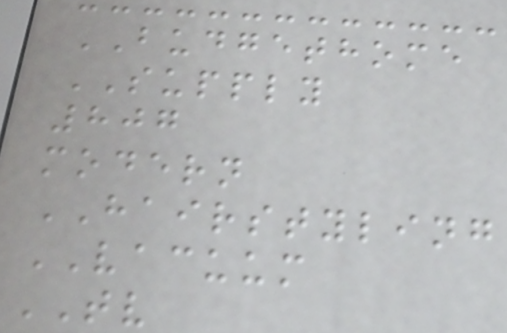BUDGETHOME
SUPPLY
807
modern
HAIRSTYLING
VACUUM
TV
